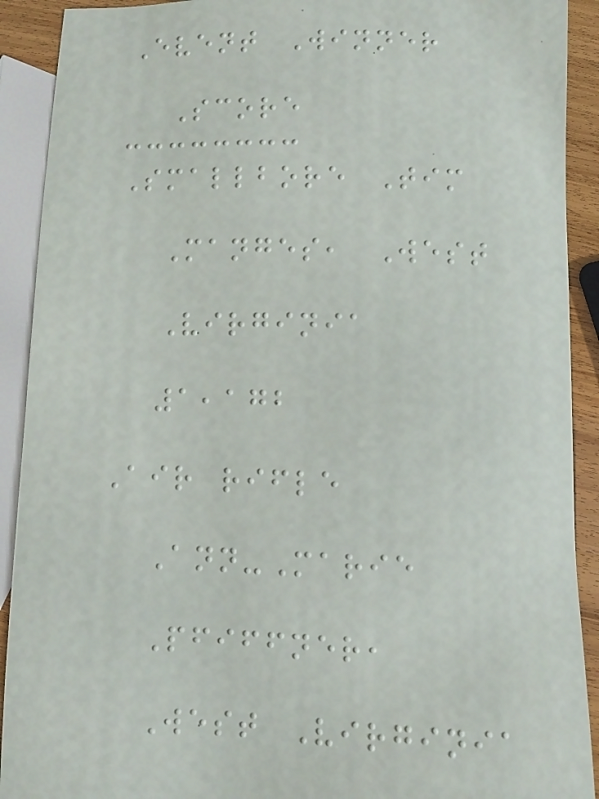Event Winner
Score
Smallbore Tim
Manges, West
Virginia
1,172
Air rifle
Ann-Marie
Pfiffner,
West Virginia
